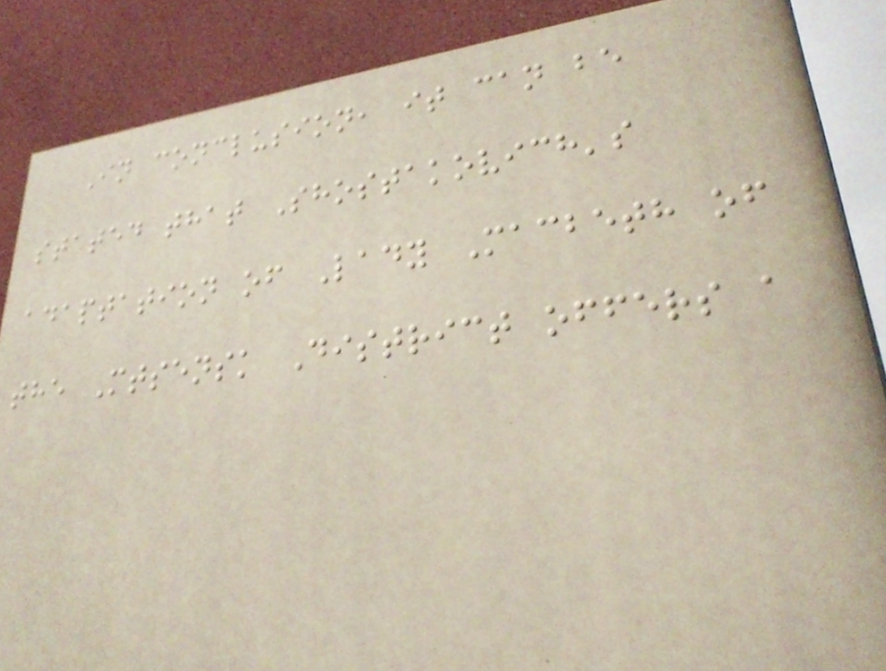In conclusion, it can be
stated that Shostakovich's
adaptation of Lady Macbeth of
the Mtsensk District offers a
